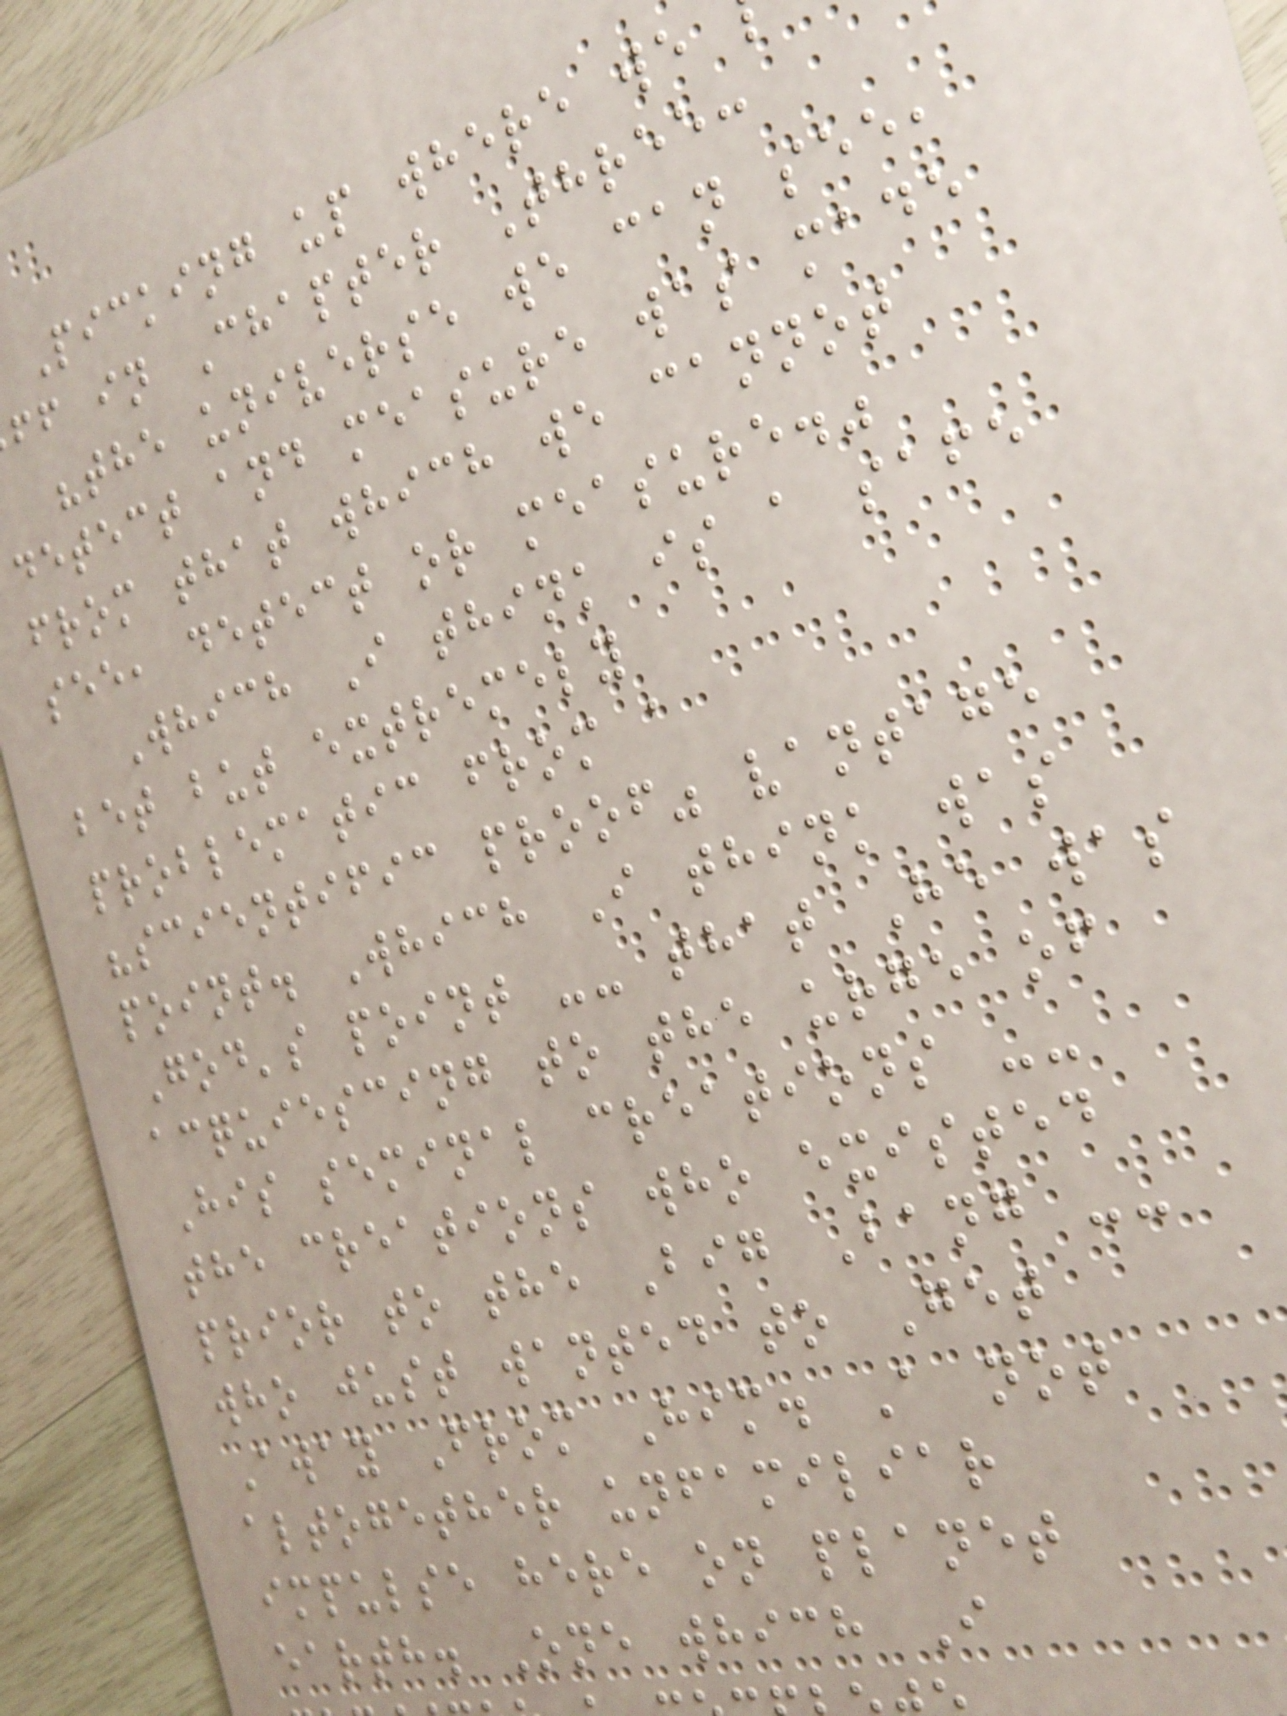Picking up where we
ff in Chapter Three:
"the universe we can see,
detect and measure was made
from that which we cannot
see, detect or measure."
Which I think is a safe
bet but extremely
problematic from a
"scientific proof" vantage
point. Which I think was
God's point -- that He was
acquiescing to the urge of
His seminal creations --
the creations who existed
prior to the Big Bang --
who just wanted to Get
Away From Him. A not
altogether unfamiliar
impulse here on planet
earth. One which I
